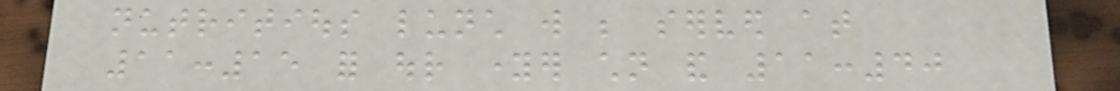nutritious lunch will be served at
11:15 for our younger children and 11:40
